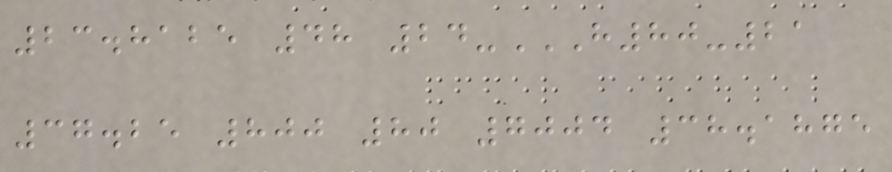23.8125 48 24-H80-21
37.25 800 80 7004 38.1875
